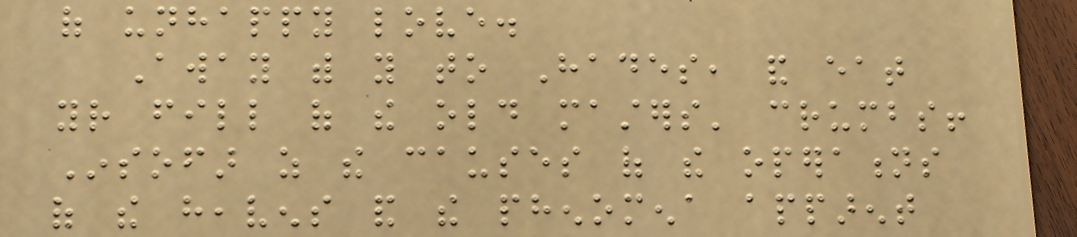of unhappy love.
Away with you to Hades, and eat
your fill of the old masters' crumbs!
Insofar as the causes of the operations
of the heavens and the phenomena apparent
